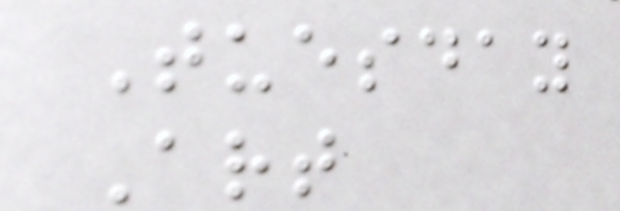Tuesday
Art
